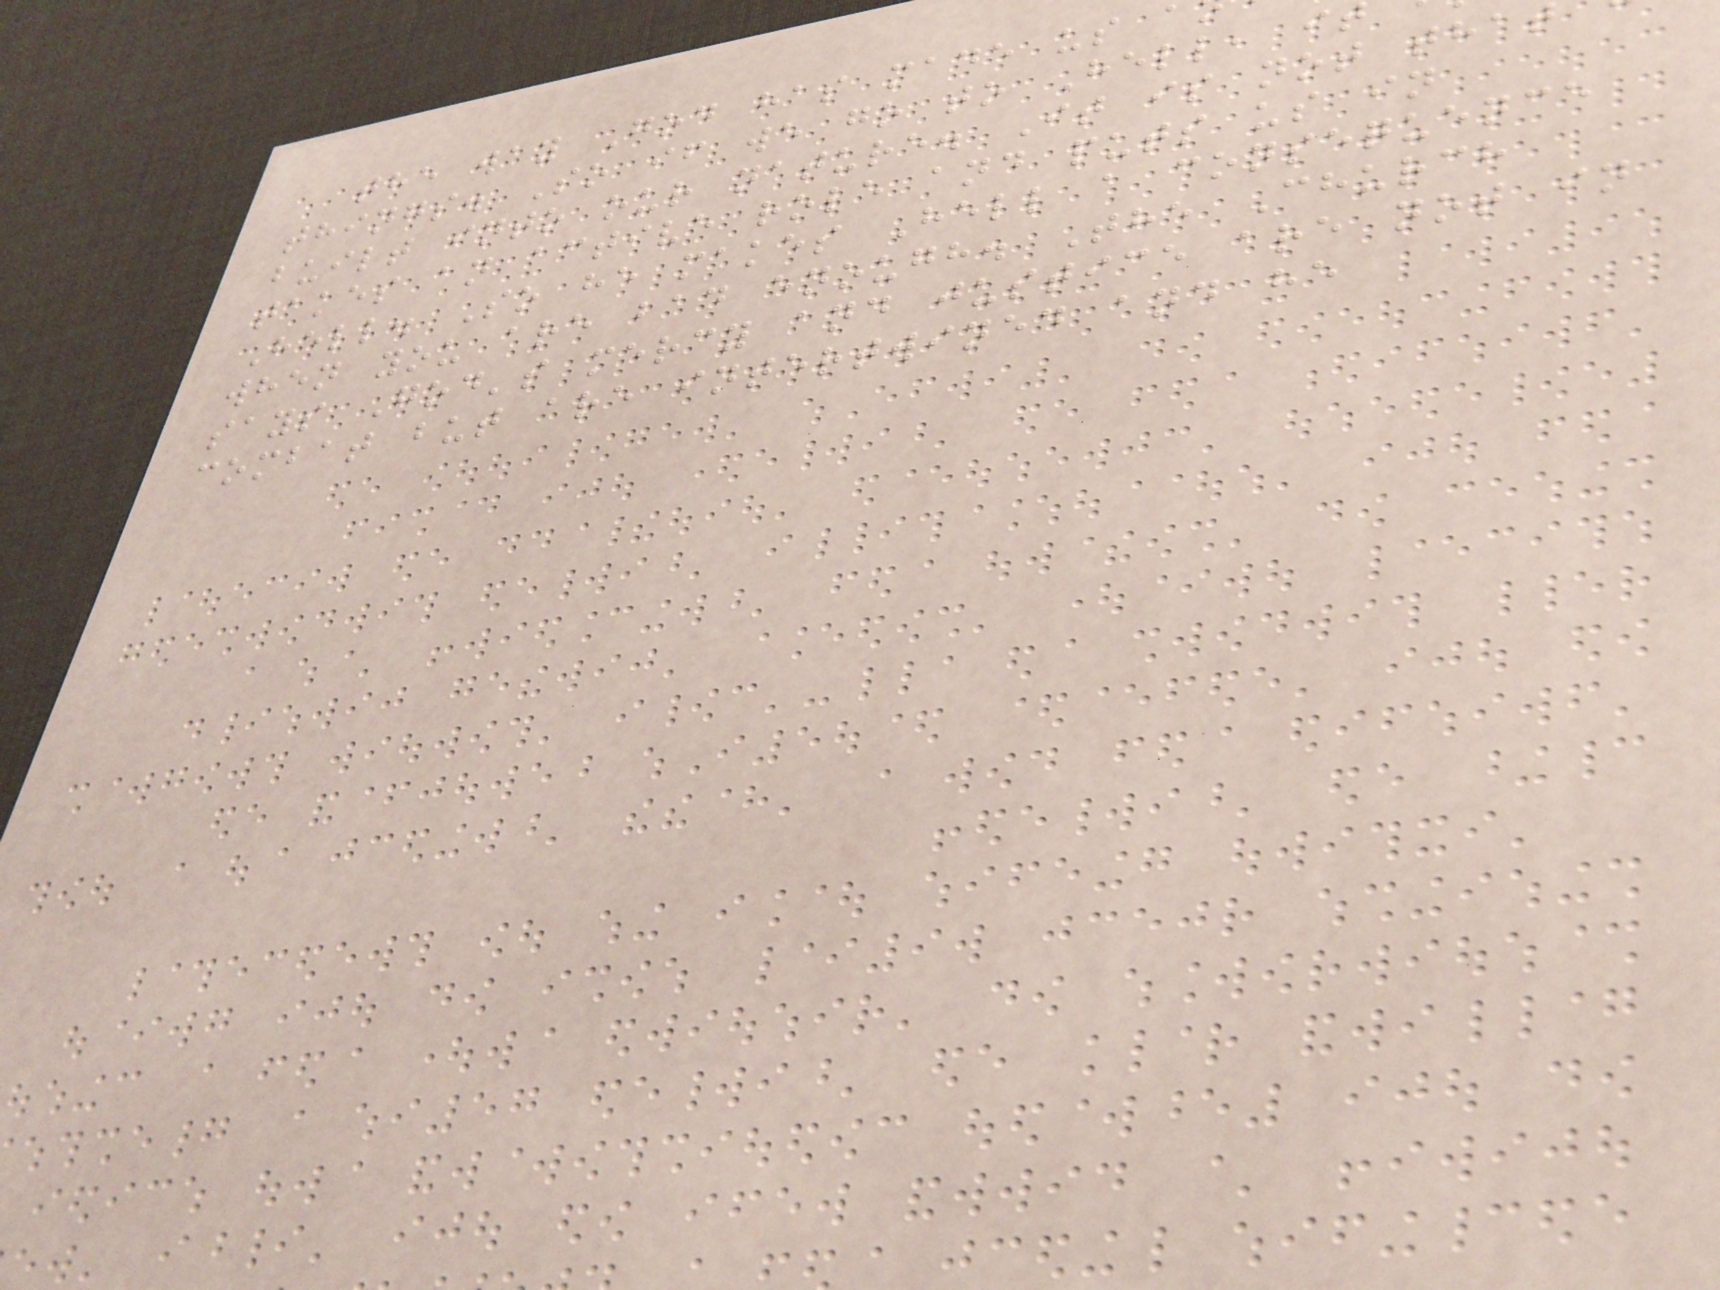the way God has made us
things. So if we go to Hell, i
built into our nature. It is not tha
takes an active role and puts us in
Hell. So he makes Hell a consequence
when you are bad enough. The Church
says God's mercy and justice are not in
combat but are intertwined and he
